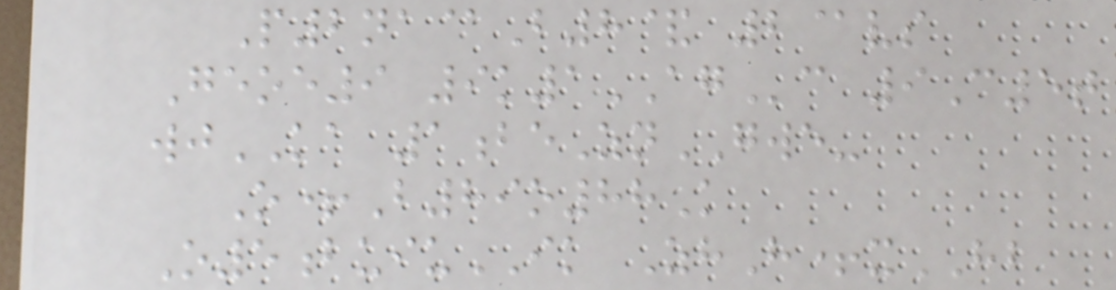P2na@B8& 2@vs
Geoe9 9k1AGc 9C5t
wjKA 1beZnGWE-
O+B89o88K
O5buiuIK ZhH+xHB
